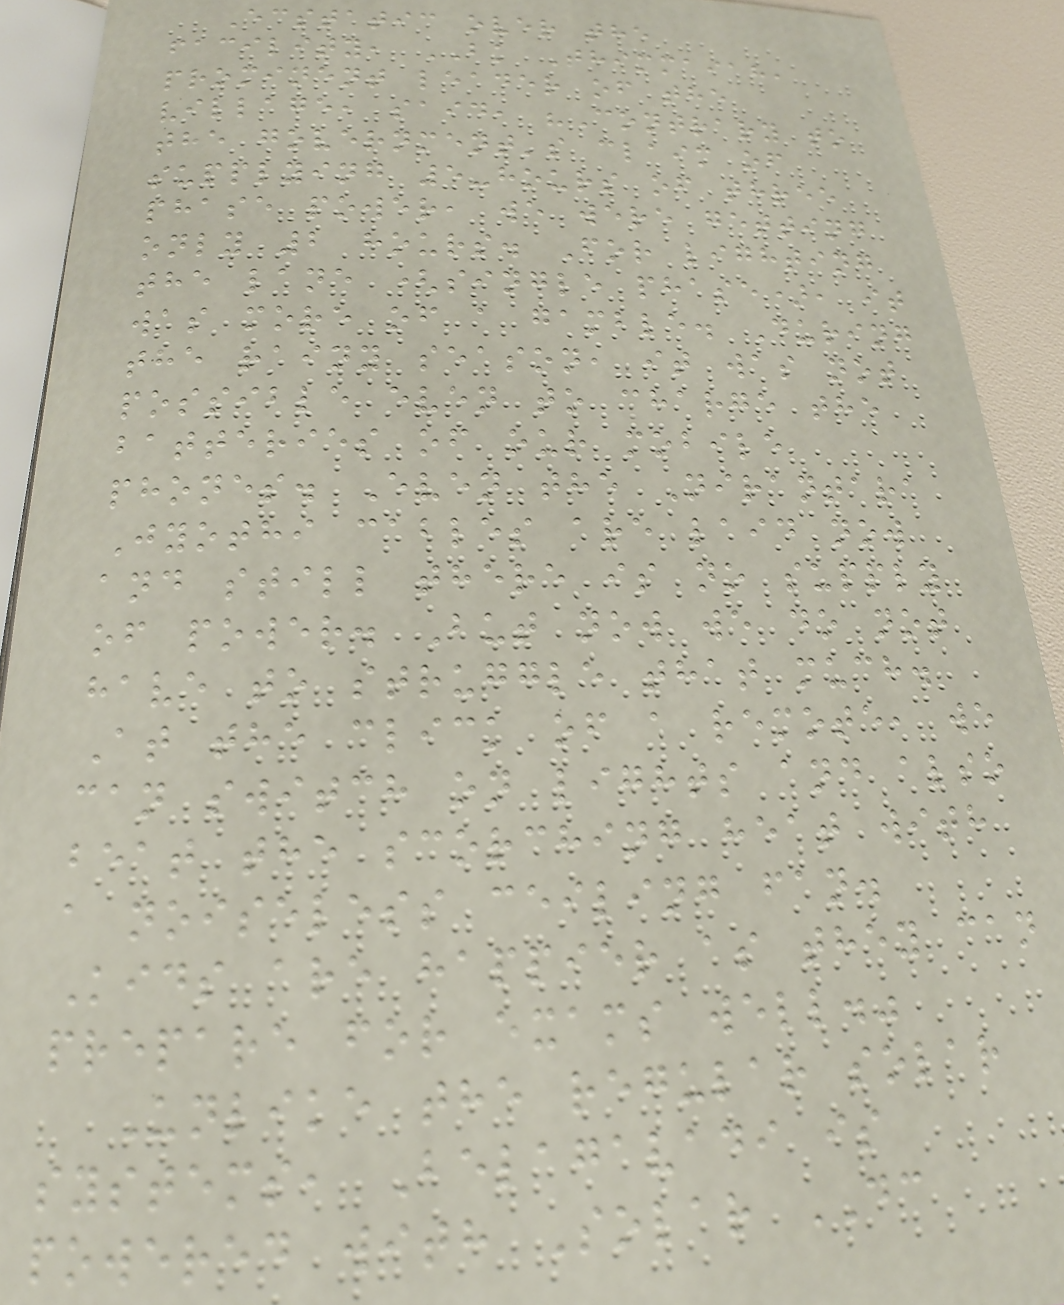Ecstatic over the
facility, BK Thimmaiah,
prominent leader of the
village, said, "Contrary to
the government's claim of
supplying 5-hours of three
phase power, we were getting
only 2 hours. For lighting
the lane (single phase), it
was more of a gamble. During
the rainy season, it was not
possible even to charge the
batteries of our mobile
phones. Even the Nirantara
Jyothi cables are laid now
and still there is no supply
of power. But now we do not
have to struggle that much.
At the click of a remote, we
can switch on lights and also
beat the scorching heat with
a noiseless ceiling fan.
Kids are happier as they can
prepare for exams well."
Unlike the regular solar
systems, Belagavadi is
powered with Solar DC
